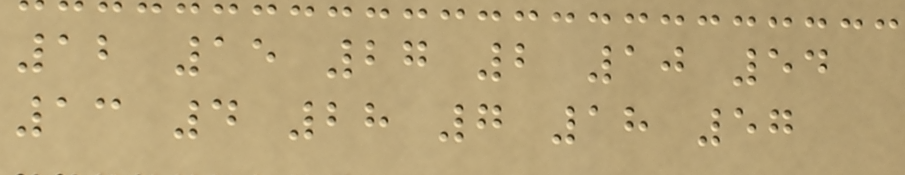12 15 27 2 10 54
13 4 28 7 18 57
